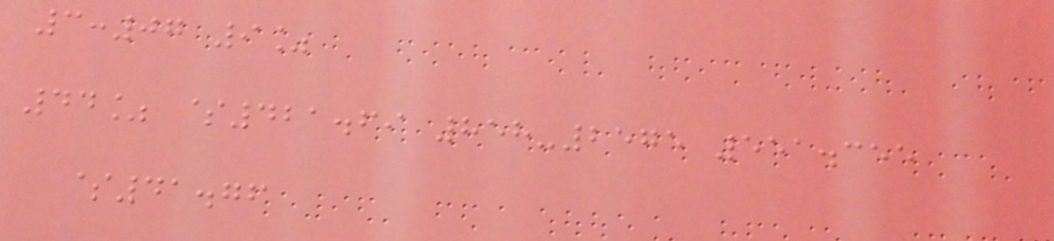3:07 9%
44% $421.69 858-2575 551.355
$41.76
